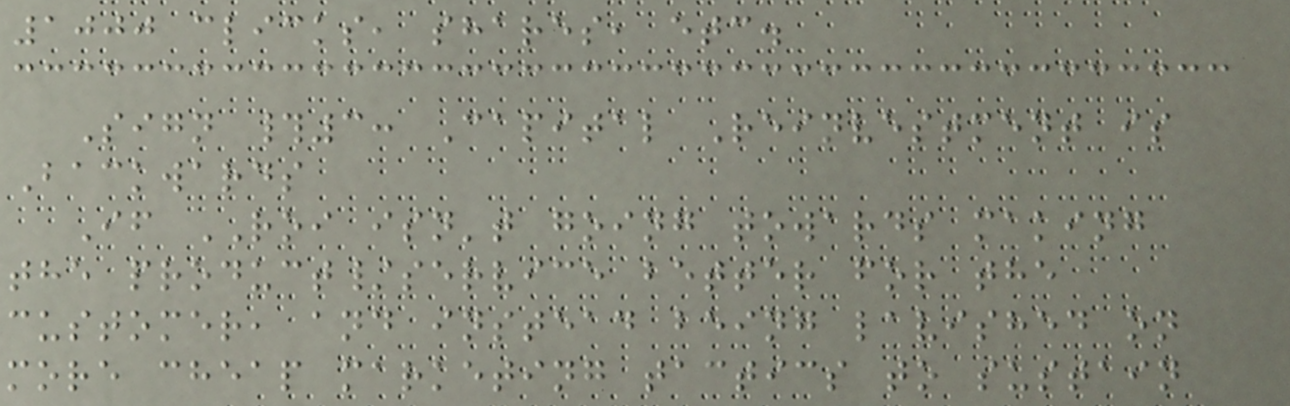1000 clicks, shares, etc.
Sign #3: Capital Reinvestment is
Backwards
If ROI isn't going towards making
the product/service better for the
customer, and instead being lavished on
more cheap marketing tactics to sustain
